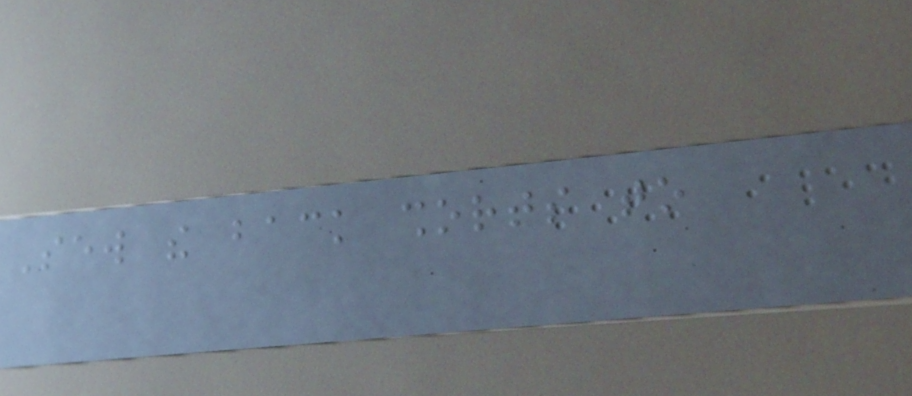Sew the back shorts to
